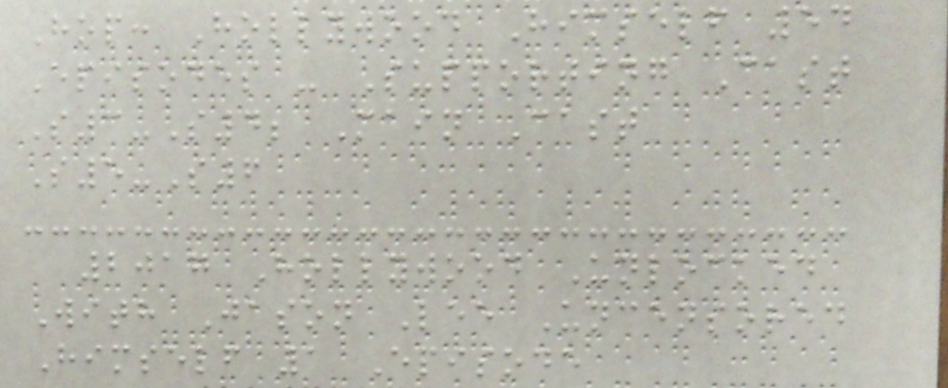Hop: Hollywood Himself 54
Episodes - Supporting Cast
S3-S4; Main Cast
S5-S6
2017 Hollywood Unlocked
With Jason Lee Uncensored
Himself 1 Episode
